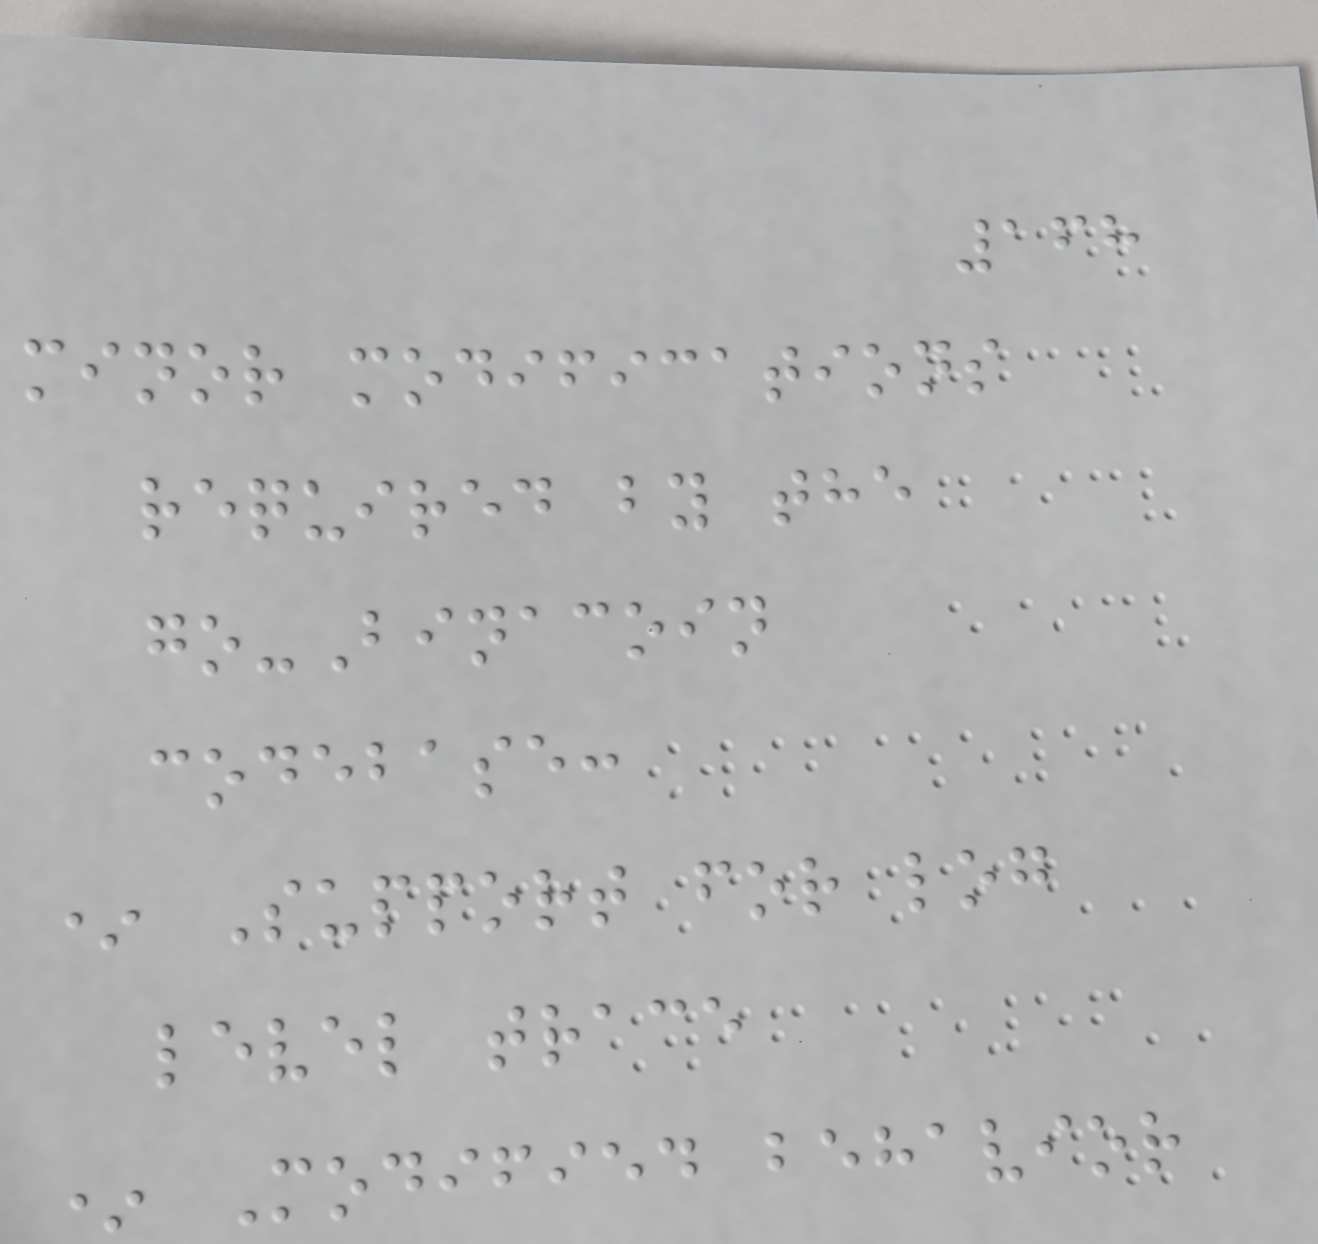168
minor modifications
required by the
go-Binacoin
codebase:
* Support for log
level trace
* Modified behavior
